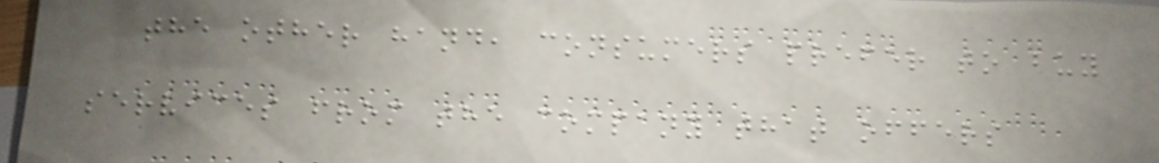the other hand, consumers prefer to buy
services from the company that offers
